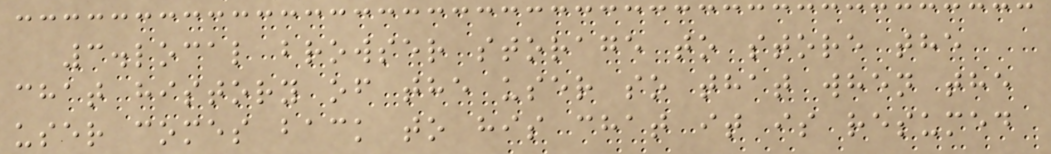3.local browser storage to store the
chat history of the user so that when the
user comes back to his chat it is resumed
